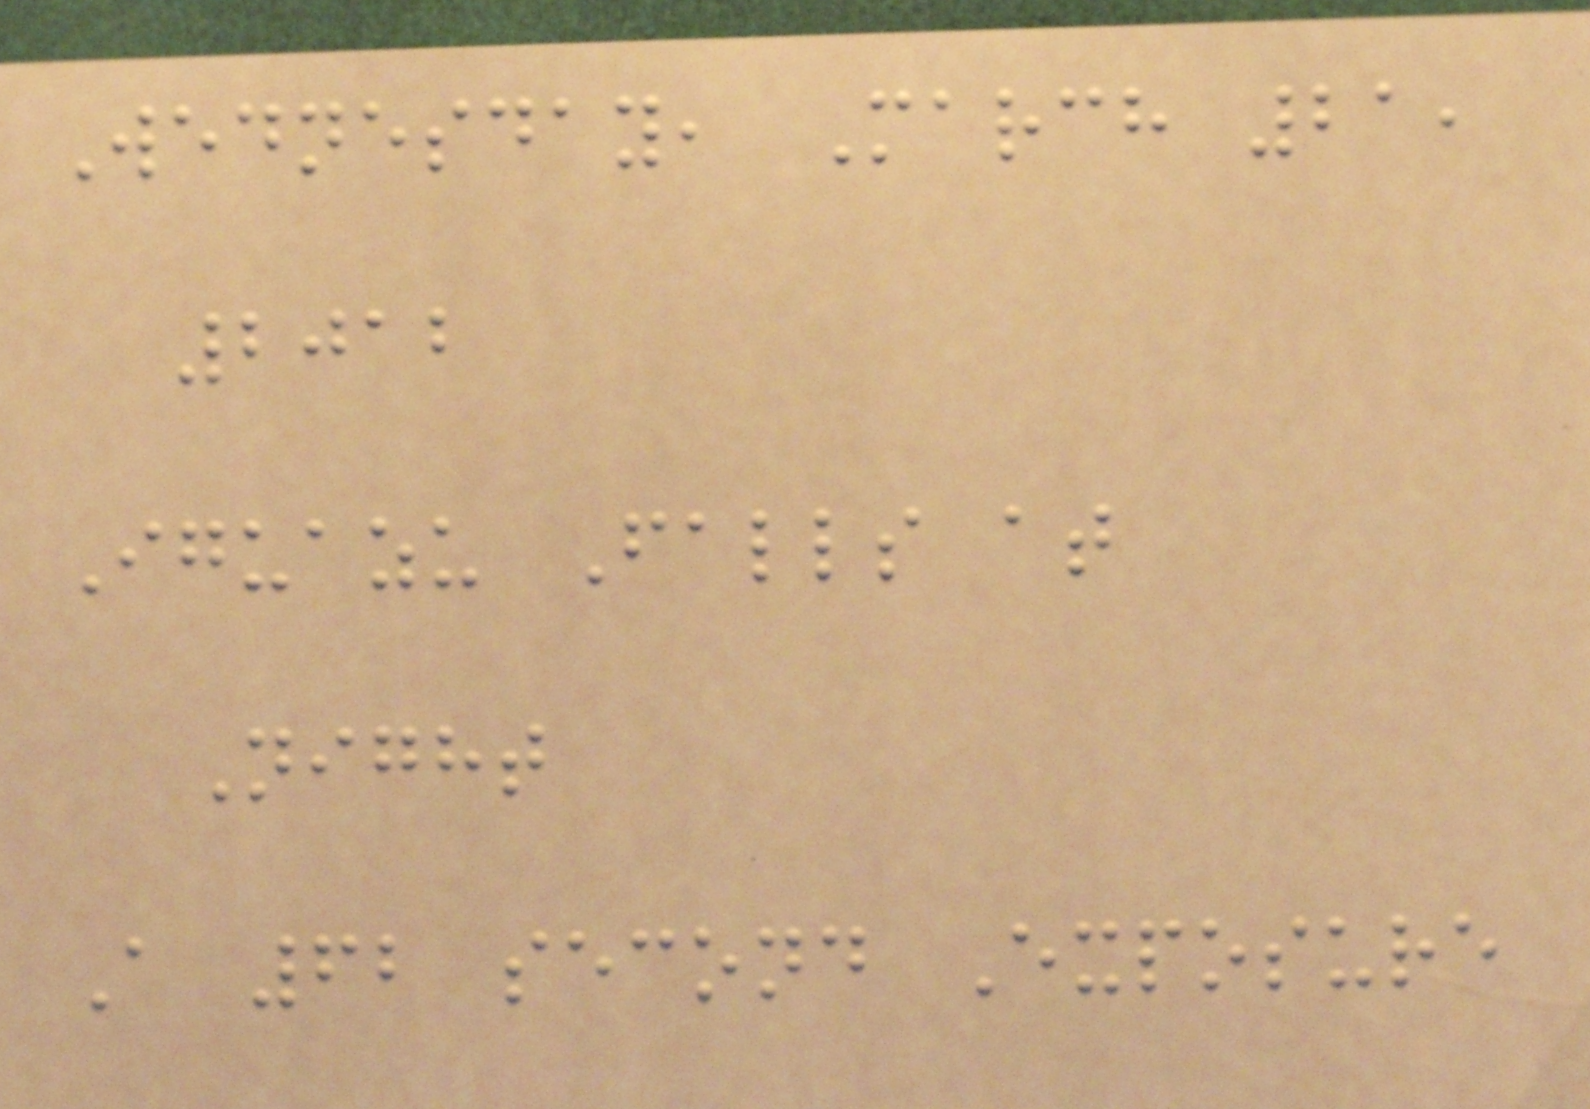Wednesday, March 21,
2012
Iguazu Falls at
Night
A 62 second Exposure
